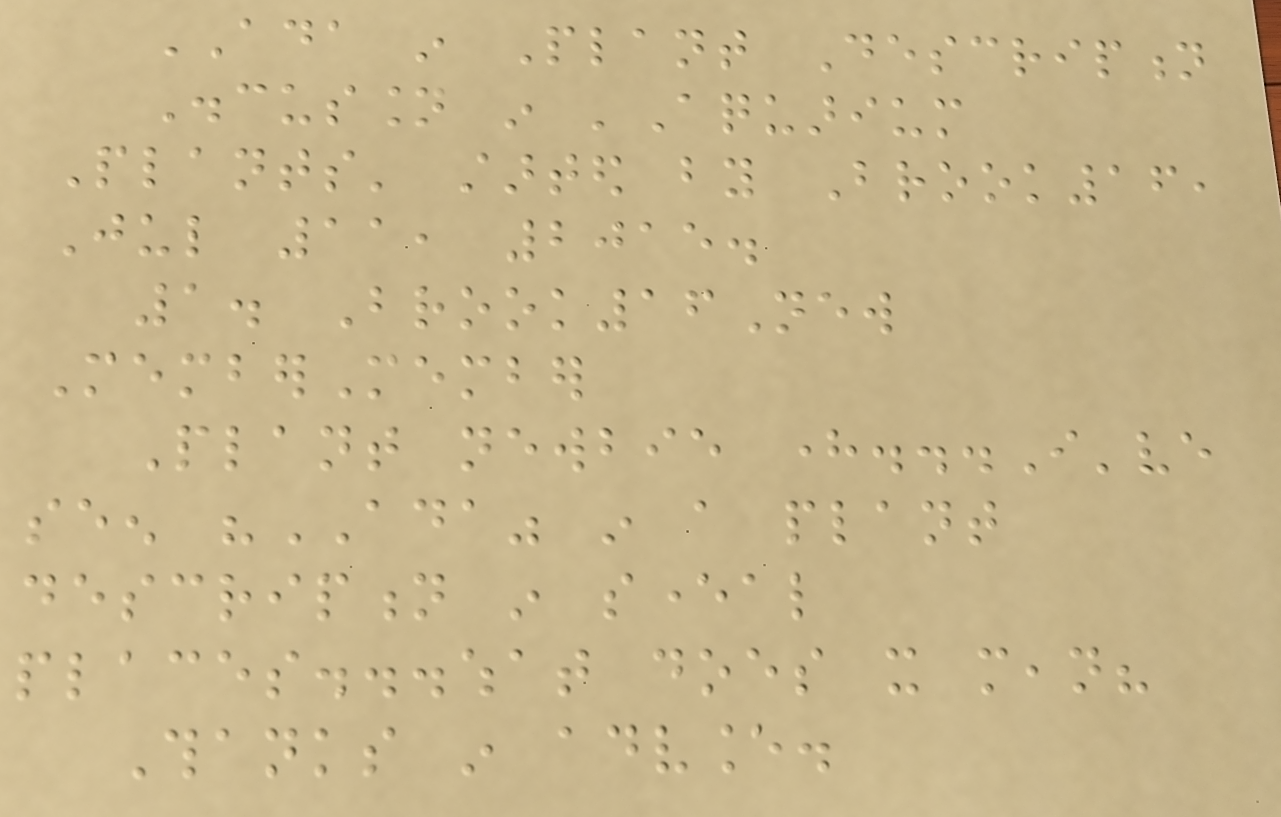ADA in Plant Description
Discussion in 'Aquarium
Plants' started by Brook16,
Jul 11, 2015.
1. Brook16New
MemberMember
Plant newbie here...I've
seen "ADA" in a plant
description in several
places...what does it mean?
Thanks in advance.
